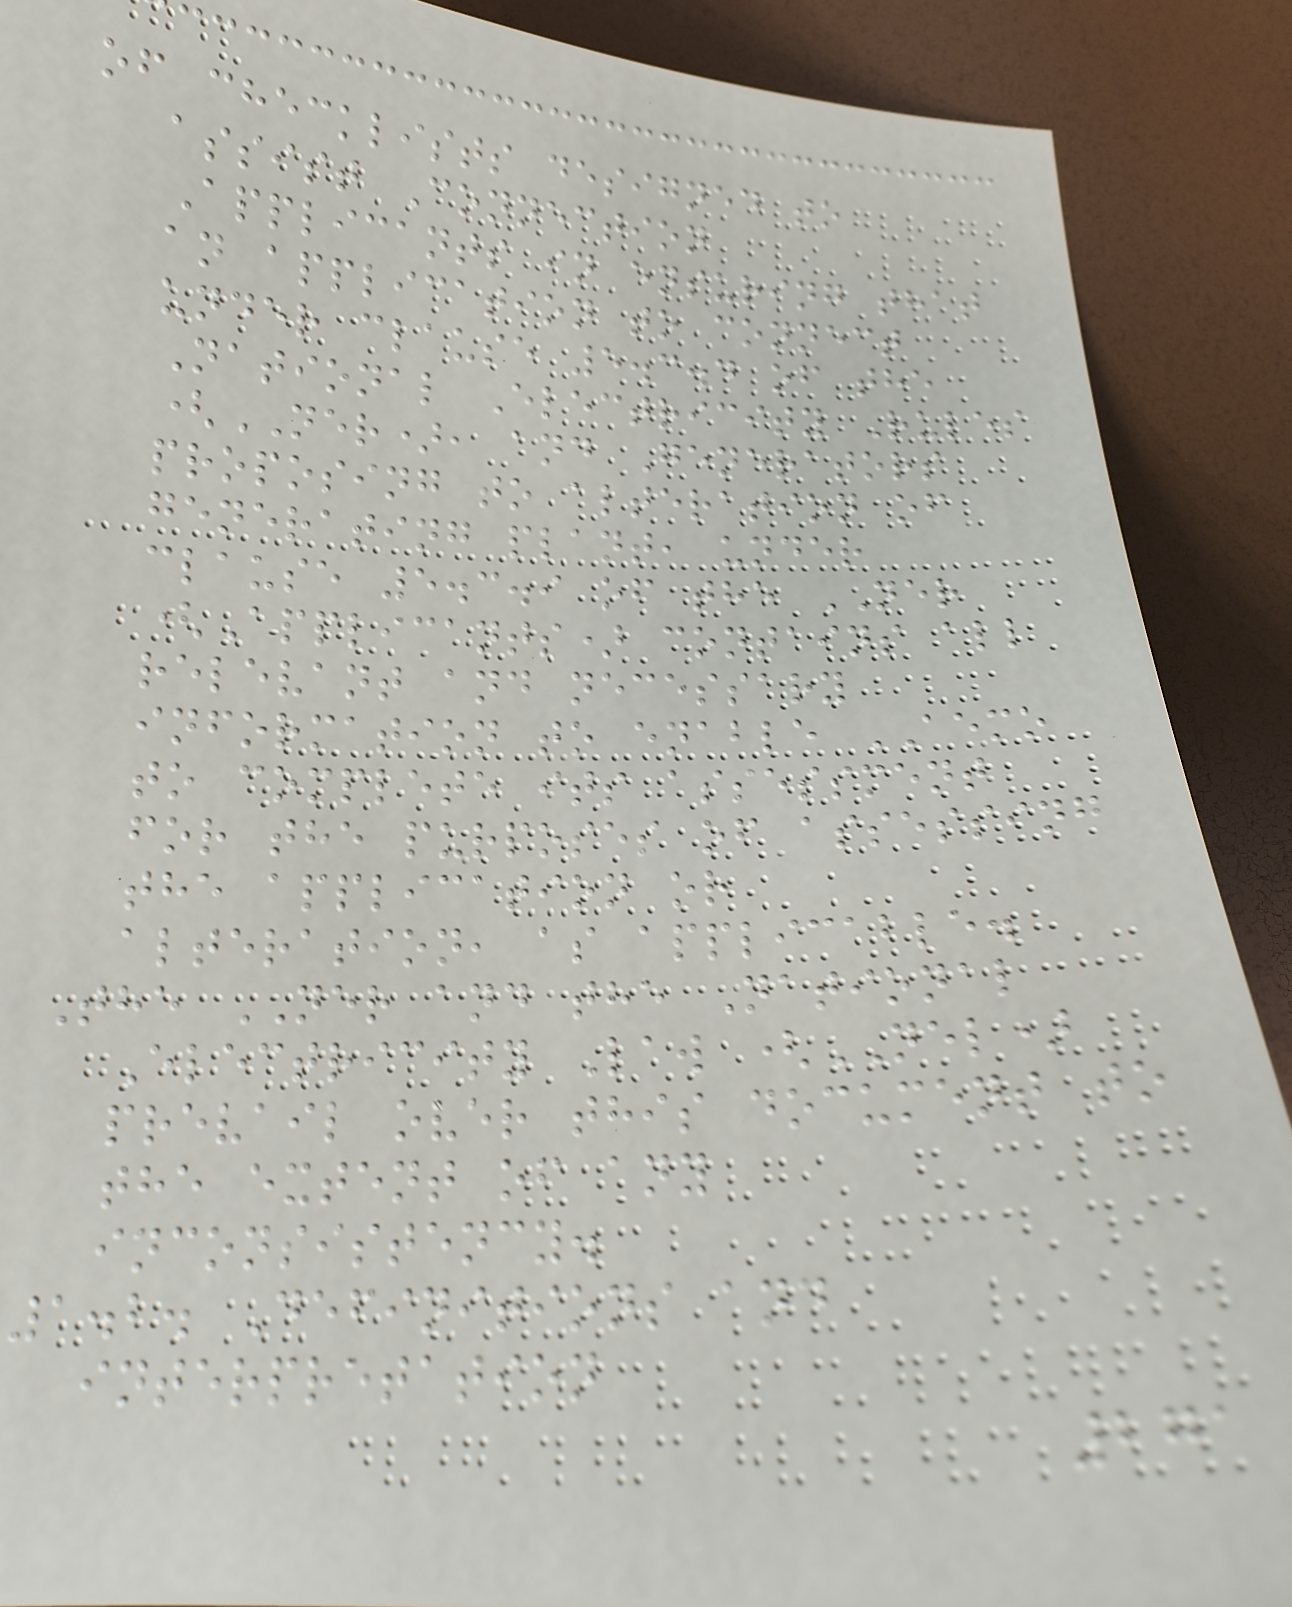of checklists designed to
assist Connection
Applicants in ensuring that
an application to connect
under clause 5.3.4 of the
National Electricity Rules
(NER), and Generators
proposing to alteration of
generating plant, under
clause 5.3.9 of the NER
(Applicants) contains all
relevant and necessary
information to enable AEMO
to complete its assessment
for the purposes of assessing
the application or
alteration, as applicable.
The NER and the National
Electricity Law (NEL)
prevail over this document to
the extent of any
inconsistency.
1.2. Definitions and
interpretation
271
